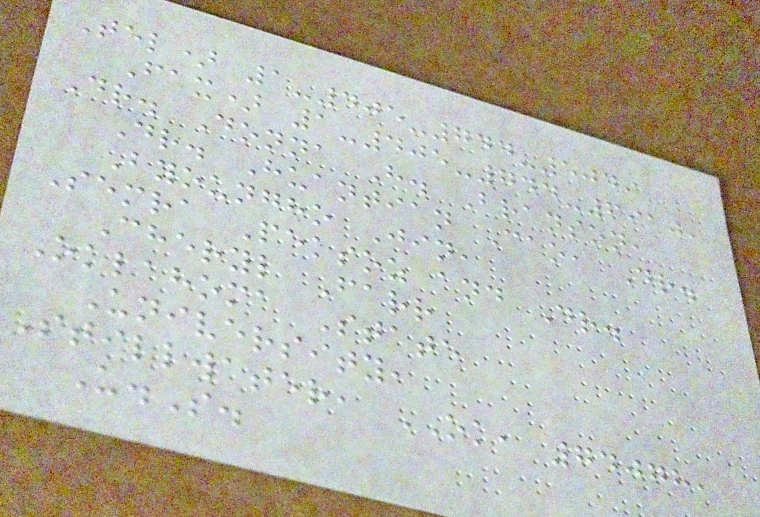Tel) 1-405-744-5049
Fax) 1-405-744-6910,
Dr. Donna H. Branson,
Dr. Huantian Cao, Dr.
Byoungho Jin,
Semra Peksoz and Dr.
Cheryl Farr
Oklahoma State
University,
Stillwater, OK, 74078,
U.S.
